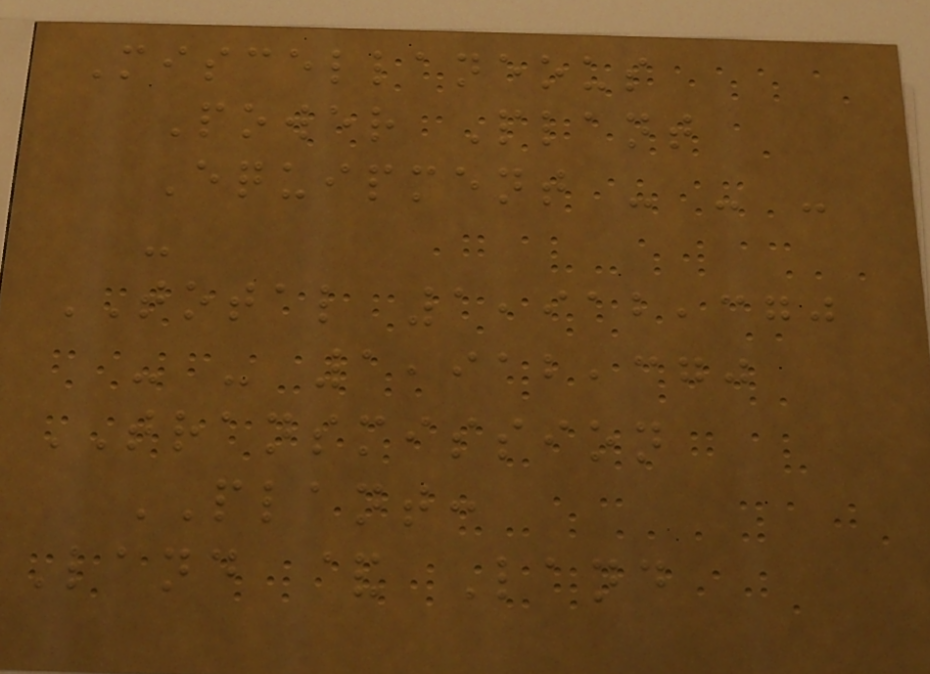Miscellaneous
Power Plant
Equipment - - -
-
TOTAL 1,912,370
- - 1,912,370
TRANSMISSION
PLANT:
Land & Land
